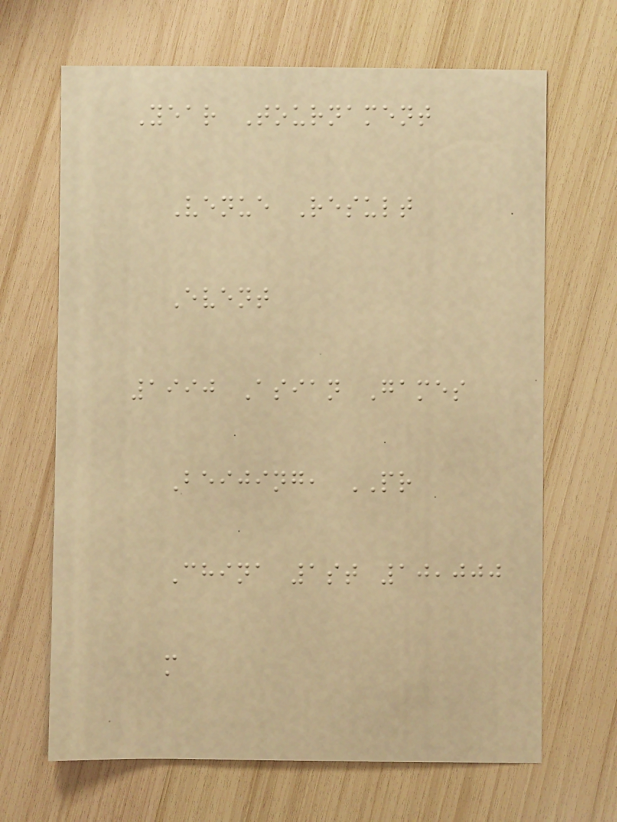Year Tournament
Venue Result
Event
1990 Asian Games
Beijing, PR
China 1st 10,000
m
